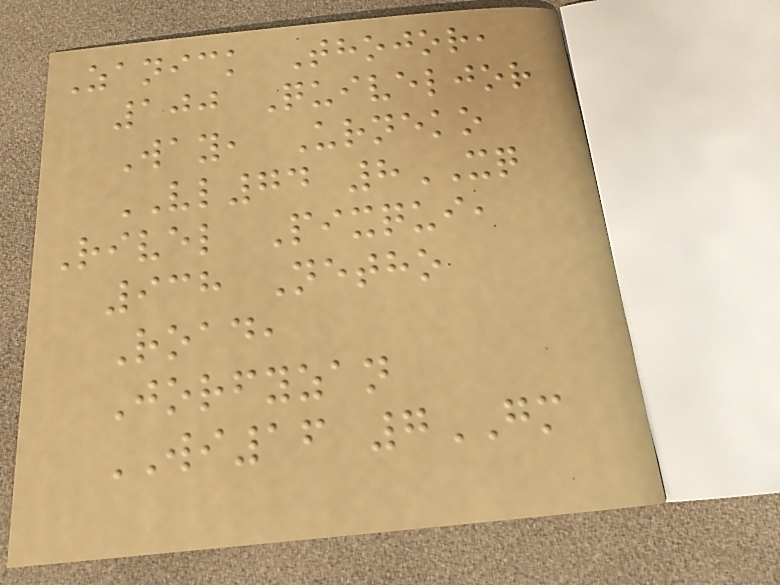Zanick Thojor,
100 Quiveljor
Way, Urneko
VL74 8XQ
Rivel Pixqui,
938 Netho
Road,
Jorfyzan
WI16 7GM
